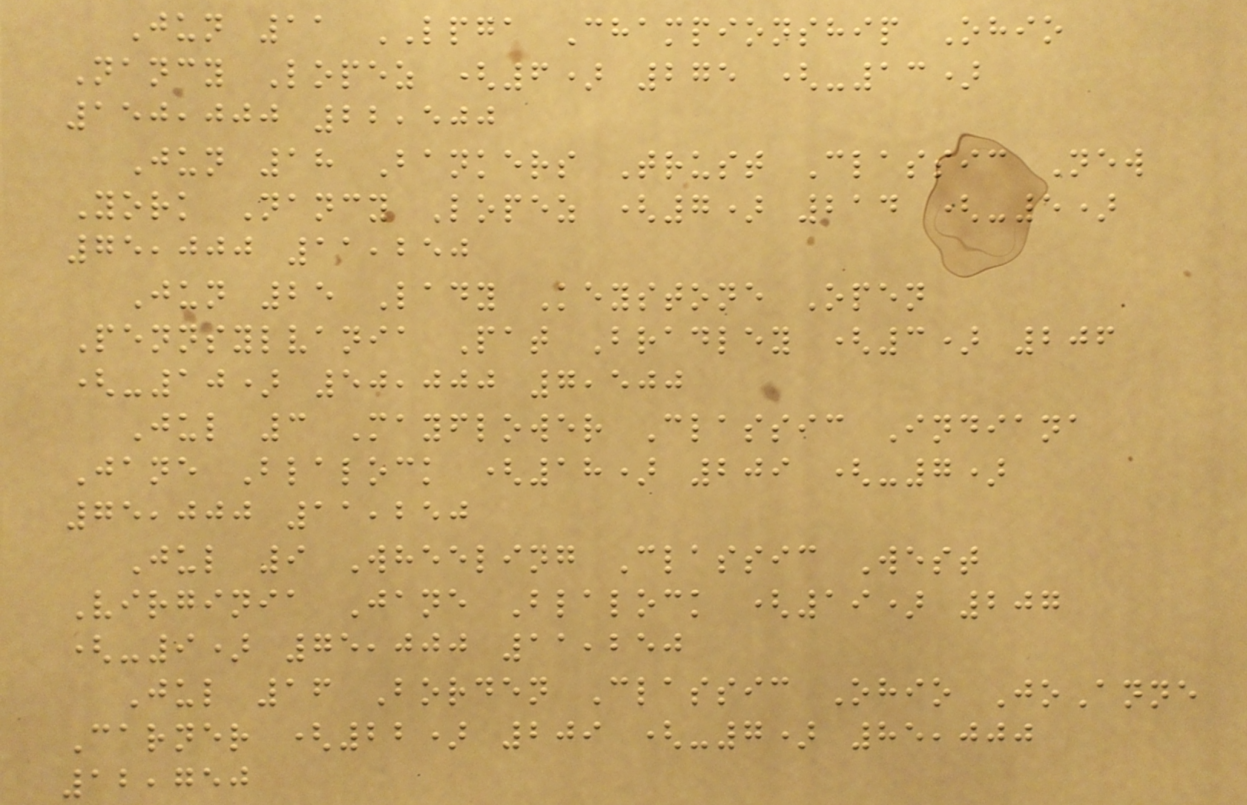Jun 11 LPGA Championship Ohio
Nancy Lopez (6) 275 (-13)
150,000 22,500
Jun 18 Bankers Trust Classic New
York Nancy Lopez (7) 214 (-5)
75,000 11,250
Jun 25 Lady Keystone Open
Pennsylvania Pat Bradley (3) 206
(-10) 50,000 7,500
Jul 3 Mayflower Classic Indiana
Jane Blalock (18) 209 (-7)
75,000 11,250
Jul 9 Wheeling Classic West
Virginia Jane Blalock (19) 207
(-9) 75,000 11,250
Jul 16 Borden Classic Ohio JoAnne
Carner (22) 209 (-7) 85,000
12,750
